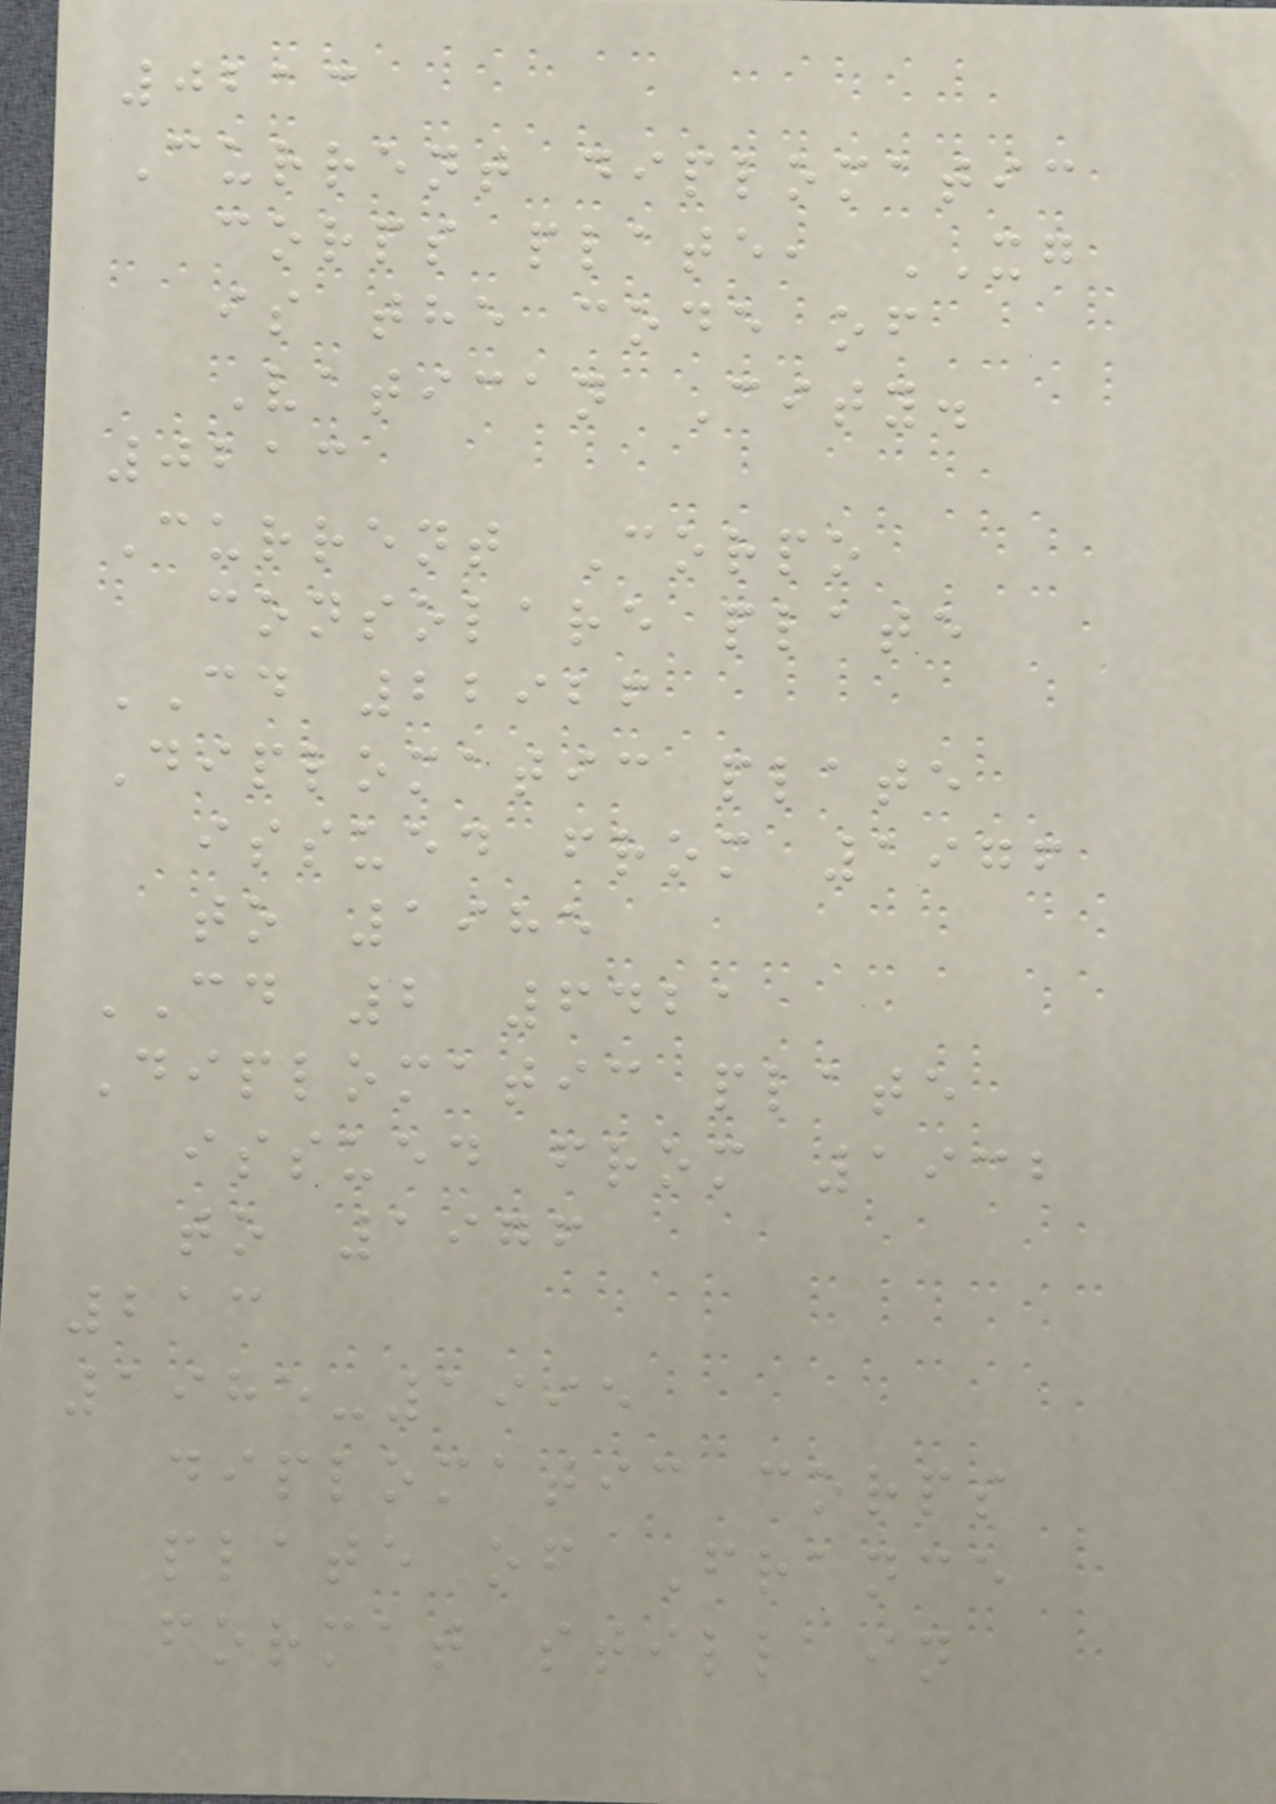0213
Current diplomatic
corps plate, XG
is the code of
Vatican City.
0213
Current Corpo
consolare plate
CD 22926
Diplomatic plate
issued from 1976
to 1985
CD 2 6421
Diplomatic plate
issued from 1932
to 1976
213
1985-1995
diplomatic corps
plate of France
format still in
